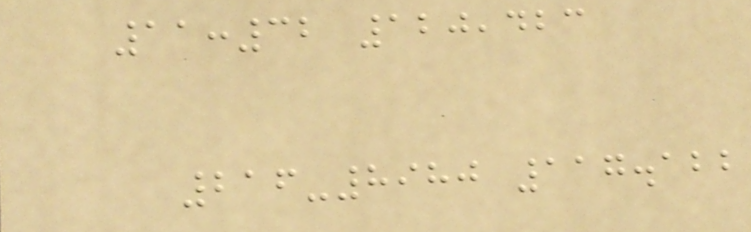11:32 120,423
216-8980 117.122
